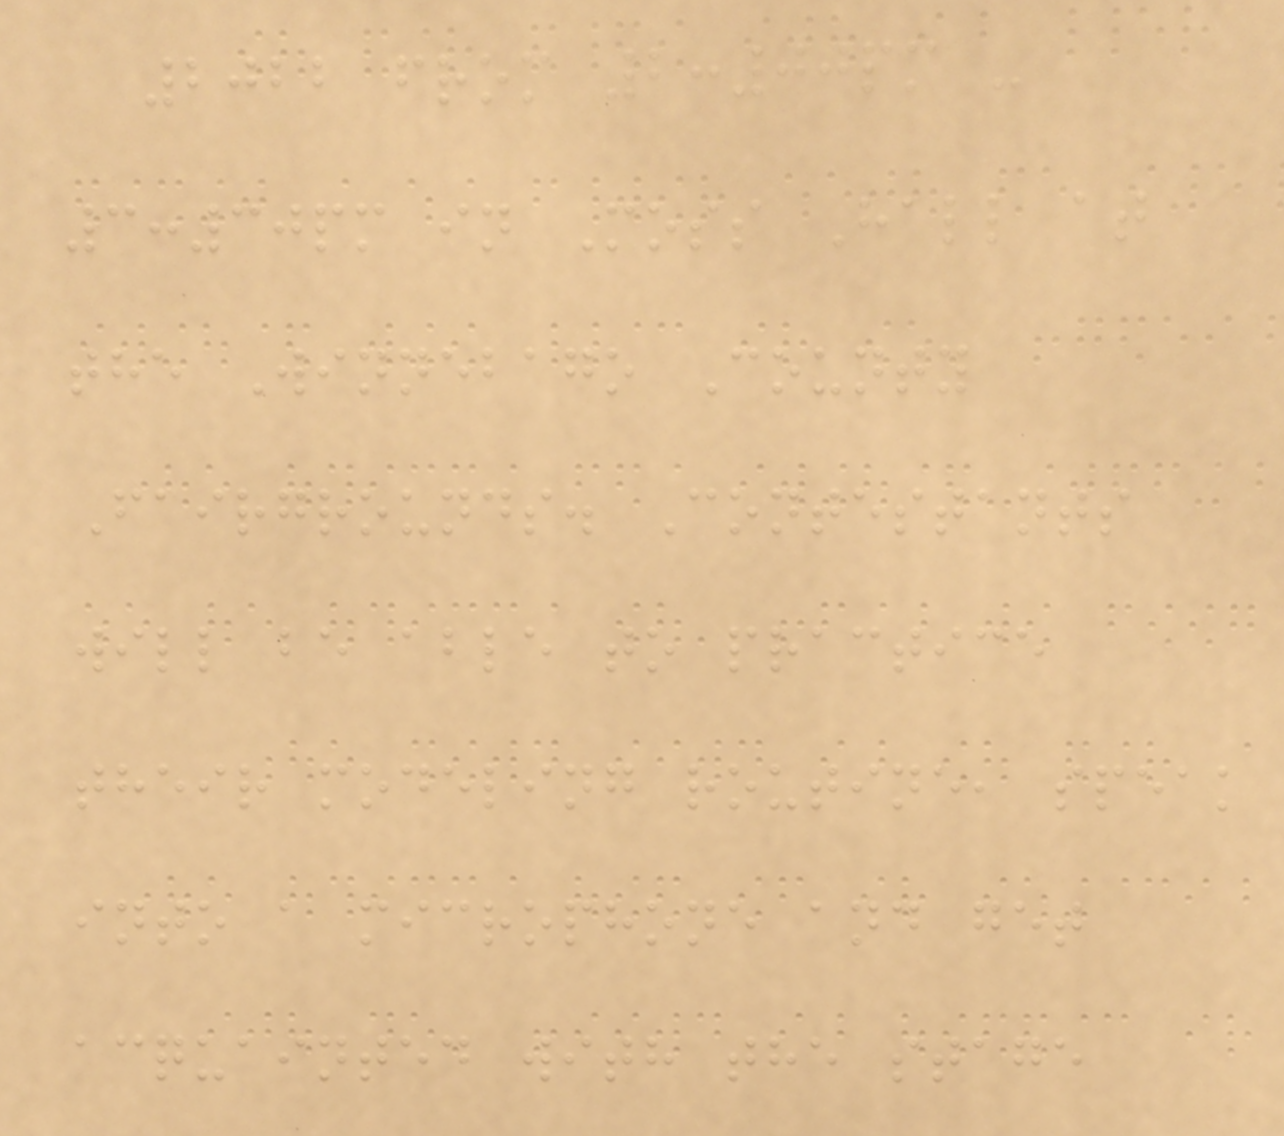2022 from 2:00pm -
3:30pm in Moss Hall at
the Winnebago County
Fairgrounds. Contestants
will be able to practice
their modeling routine, speak
into a microphone and get
acquainted with the stage
